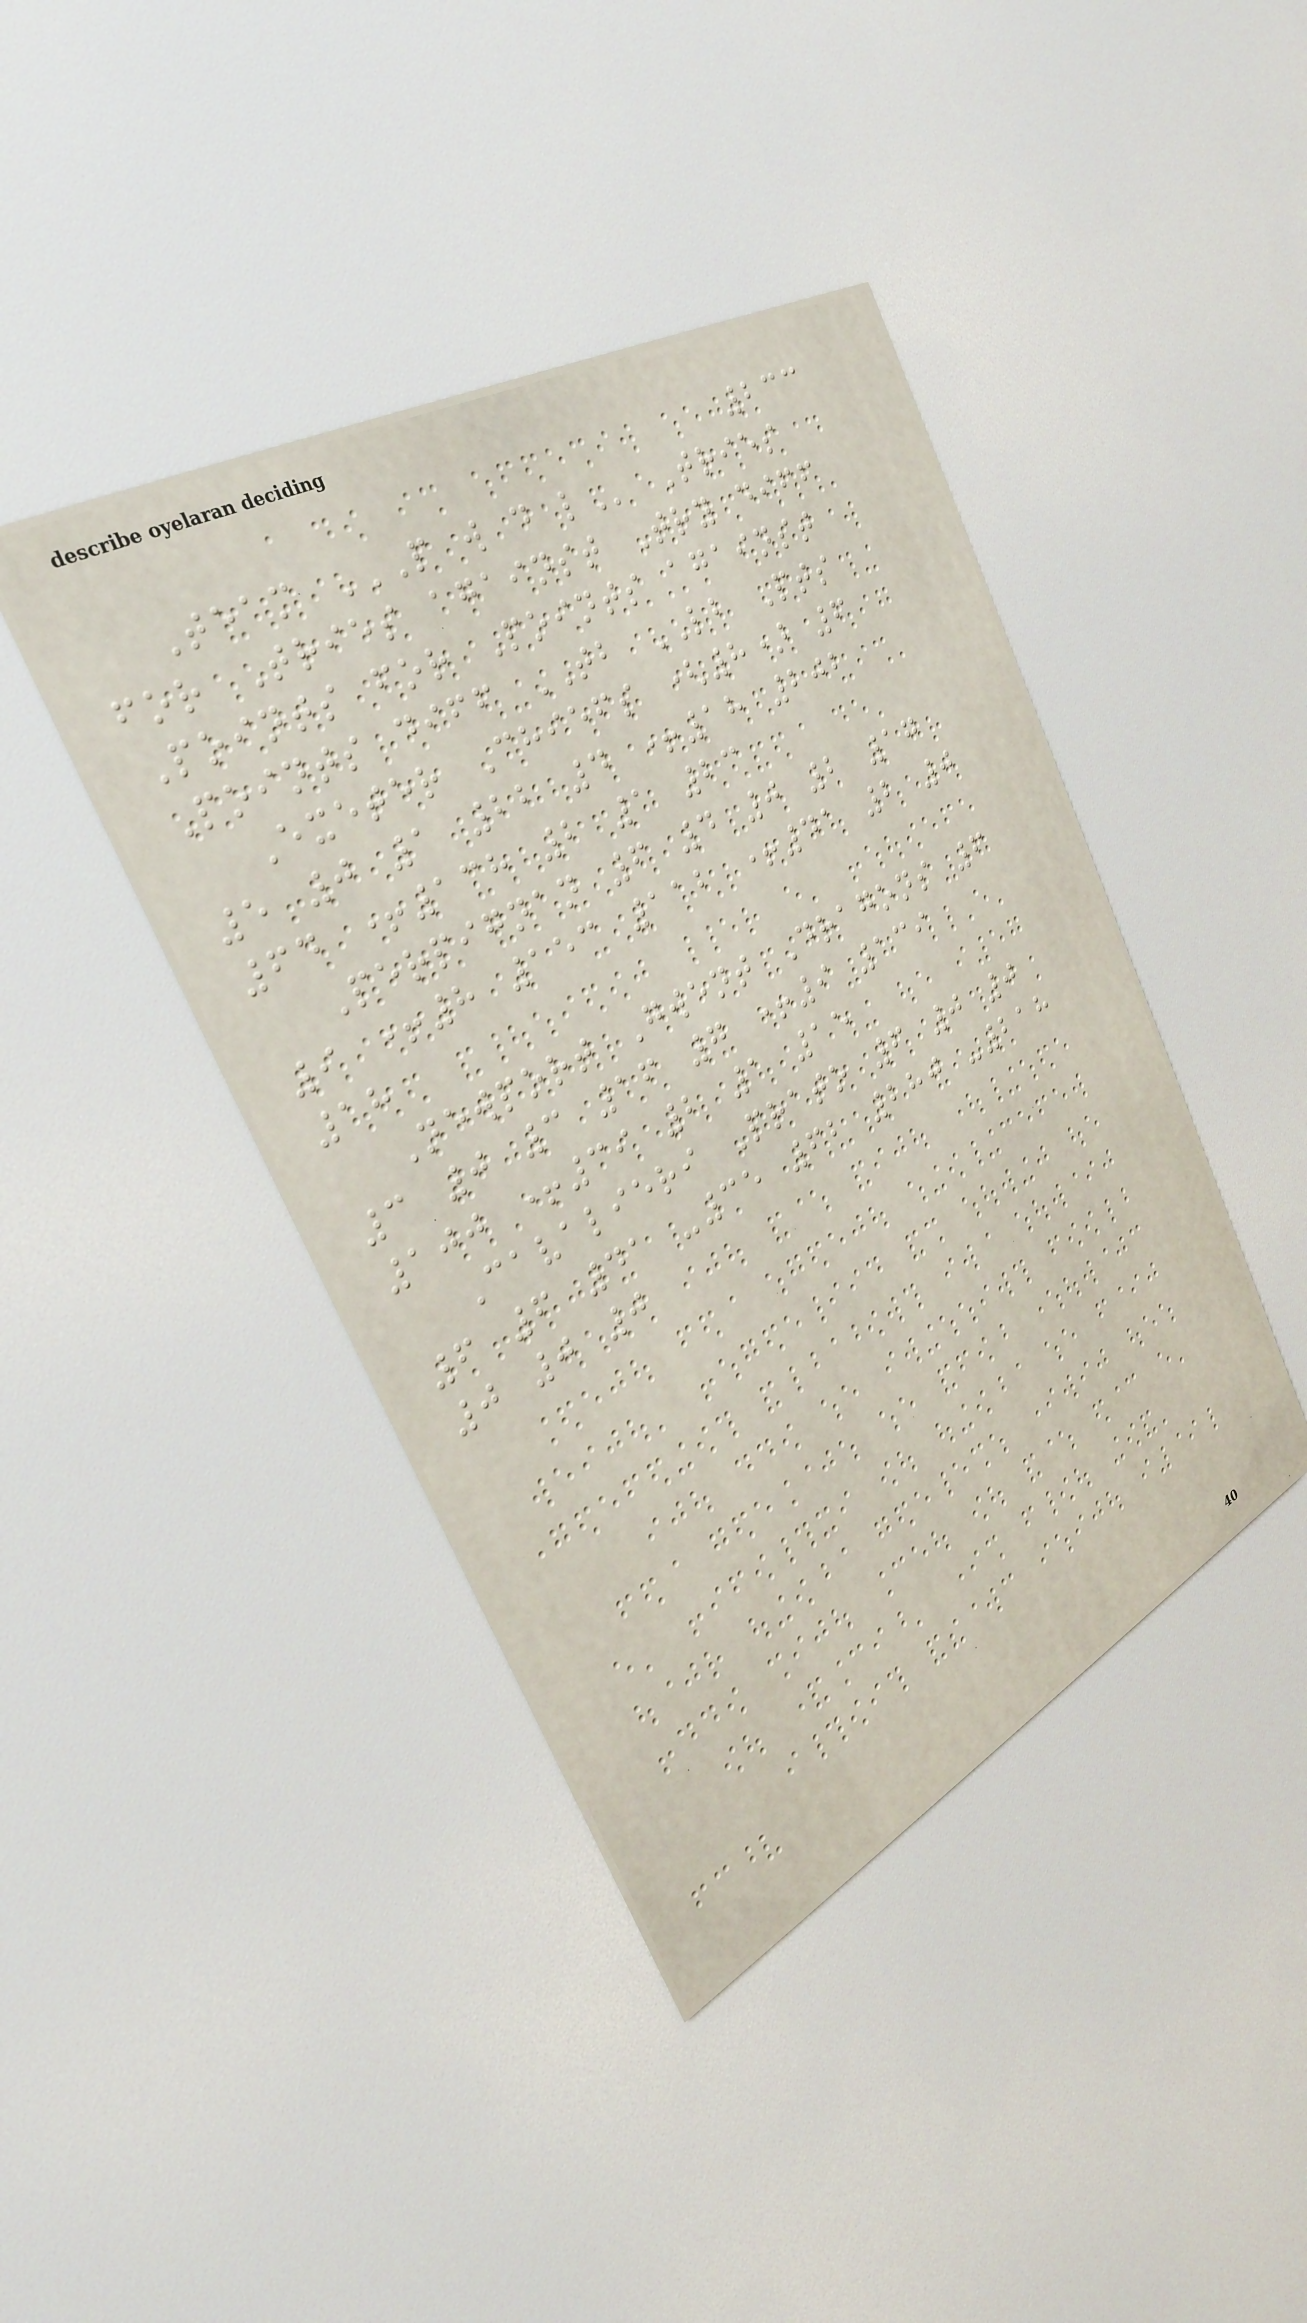233
Team P W D L Tries
for Tries against Try diff
Points for Points against
Points diff TB LB Pts
Exeter Chiefs (8) 6
5 0 1 22 4 +18 202
64 +138 2 1 23
Perpignan 6 4 0 2 17
9 +8 153 112 +41 2 0
18
Newport Gwent Dragons 6
3 0 3 16 7 +9 139
100 +39 2 1 15
Cavalieri Prato 6 0 0
6 6 41 -35 62 280 -218
0 0 0
